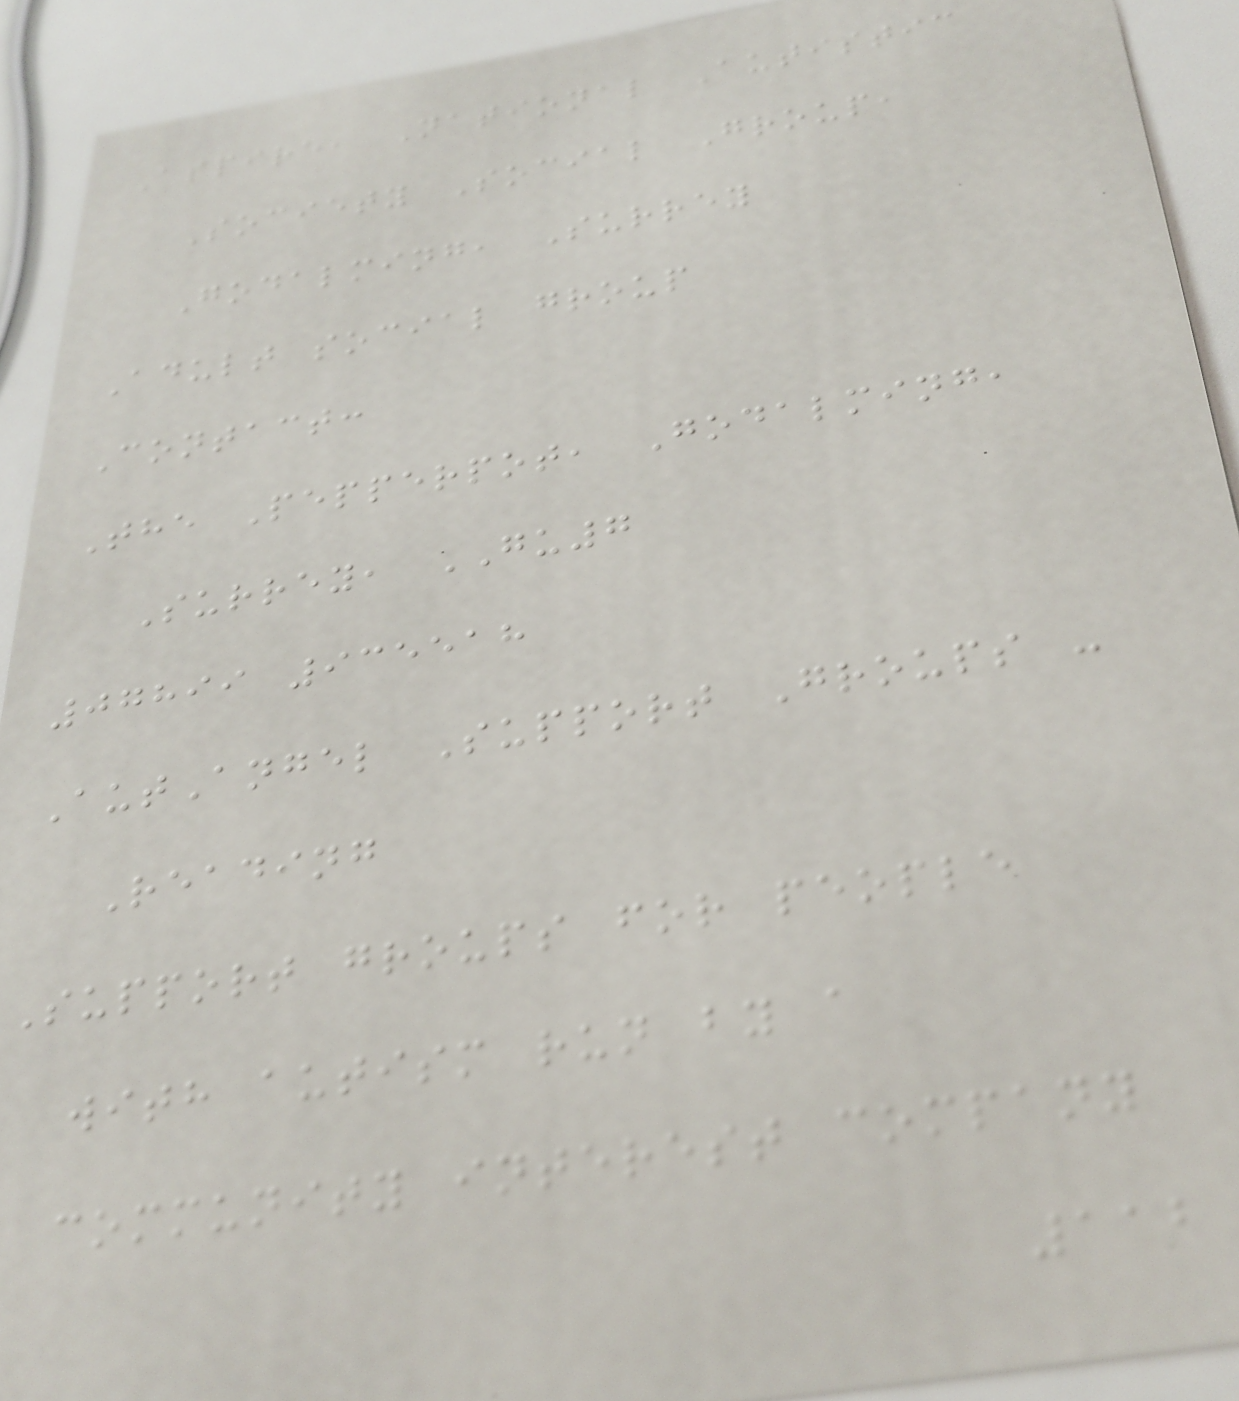Aspire, National Autistic
Society Social Group,
Godalming, Surrey
Adult social group
Contact:
The Pepperpot, Godalming,
Surrey, GU7
07899 935518
AutAngel Support Groups -
Reading
Support groups for people
with autism run by a
community interest company
112
